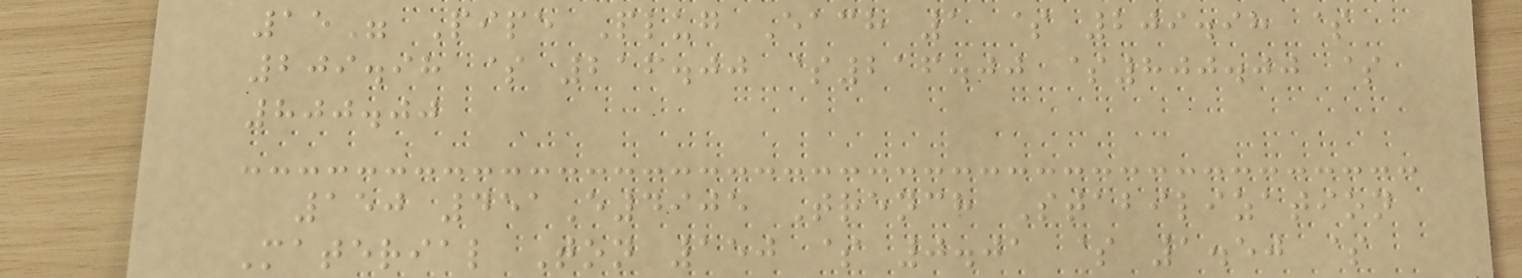15" Pipe Plug Each 1 $ 209.98 $
209.98 $ 216.00 $216.00 $800.00 $
800.00
150 451E4905 Trench Stabilization
Material Ton 150 $ 0.01 $ 1.50 $
